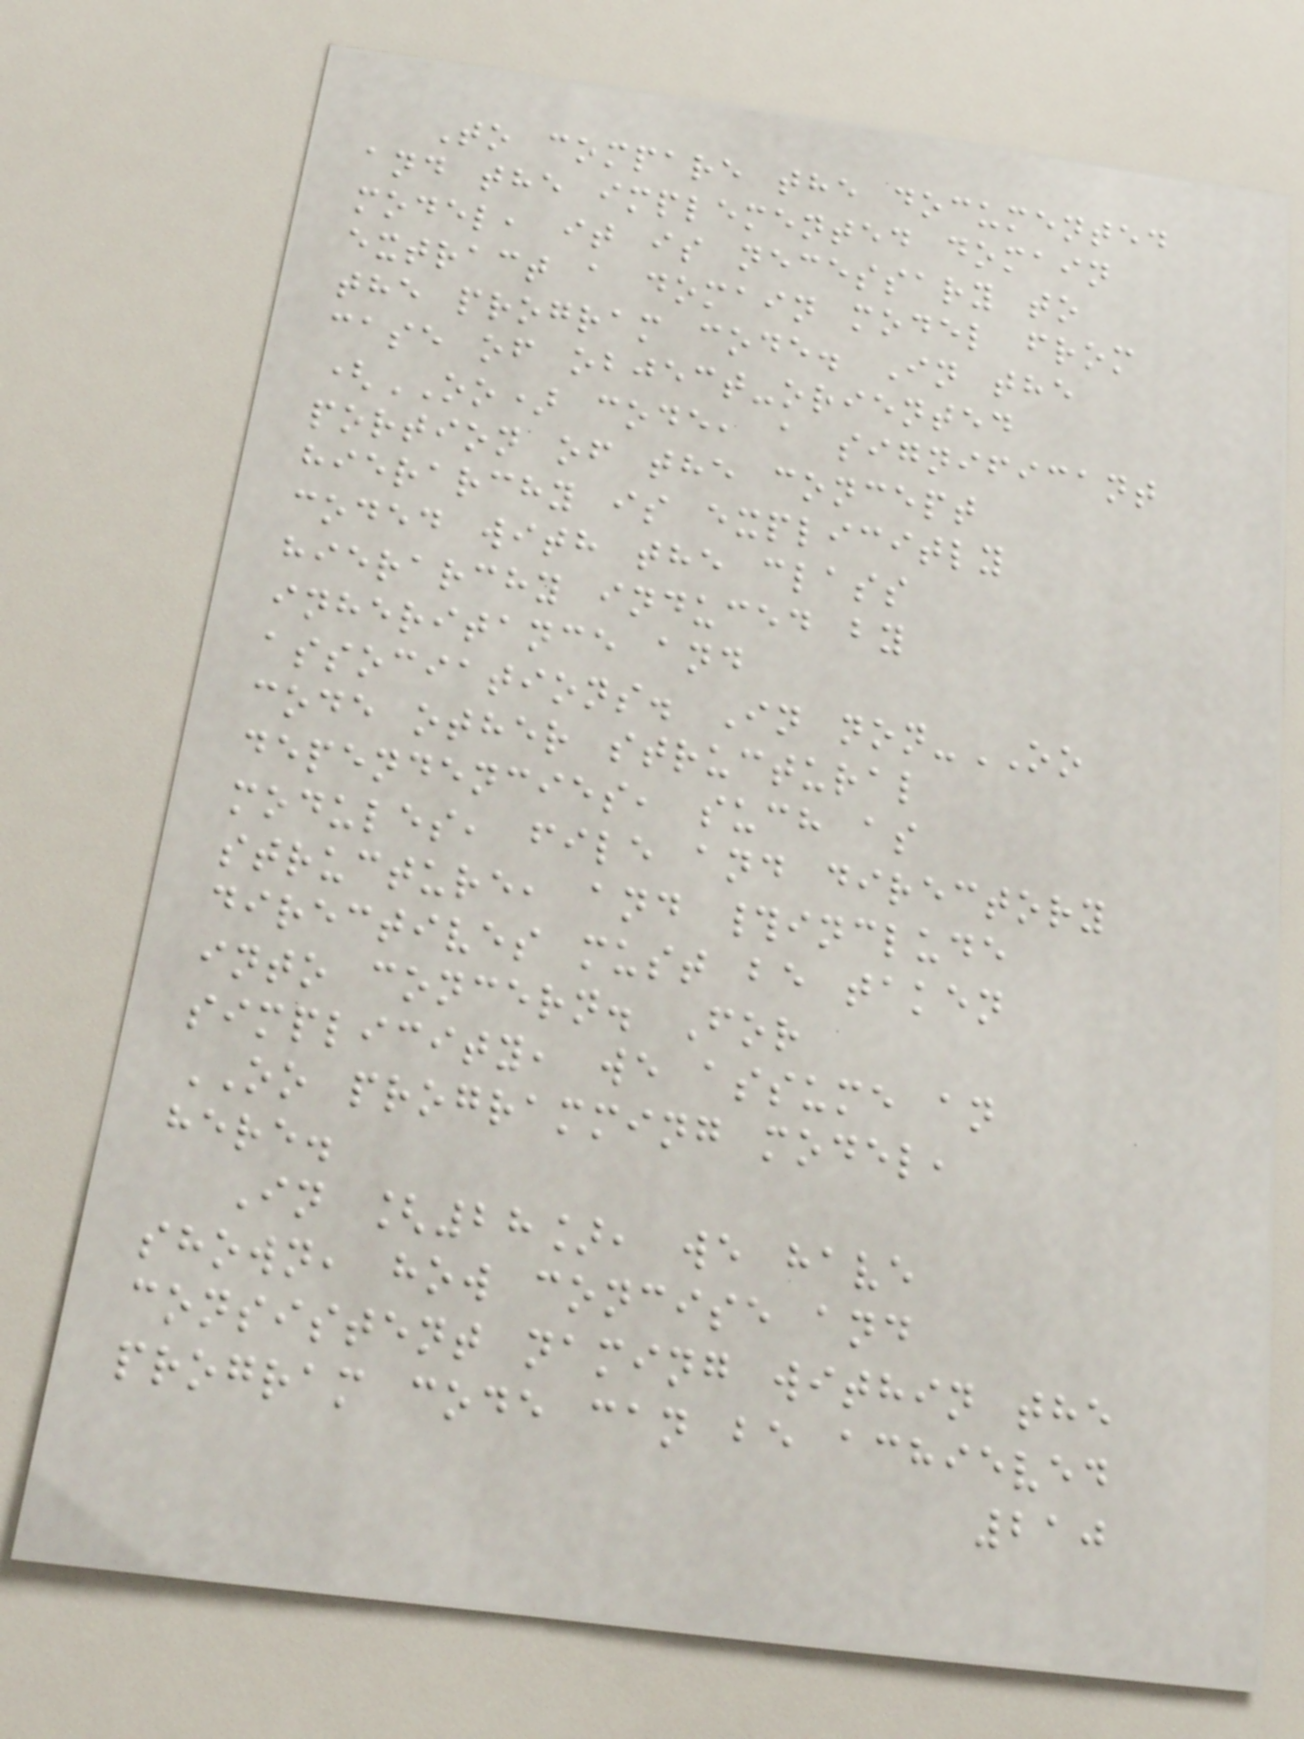To compare the documented
and the implemented domain
model, it is necessary to
extract a domain model from
the program code. In the
case of object-oriented
(OO) code, a significant
portion of the concept
hierarchy is explicitly
coded with the class
hierarchy induced by
inheritance and
associations. In non-OO
code other structural
dependencies, such as
modules, file and directory
structure, and #include
directives must be taken
into concern. For
simplicity, we assume an
OO programming model,
here.
In [28], we have
shown, how concise and
consistent naming within the
program code can be achieved
210
